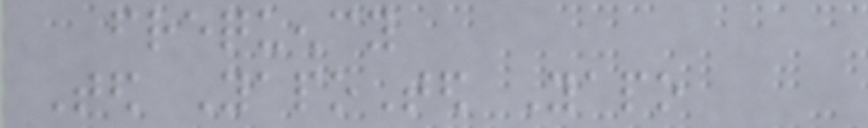frequency
Ted YapoTed Yapo
